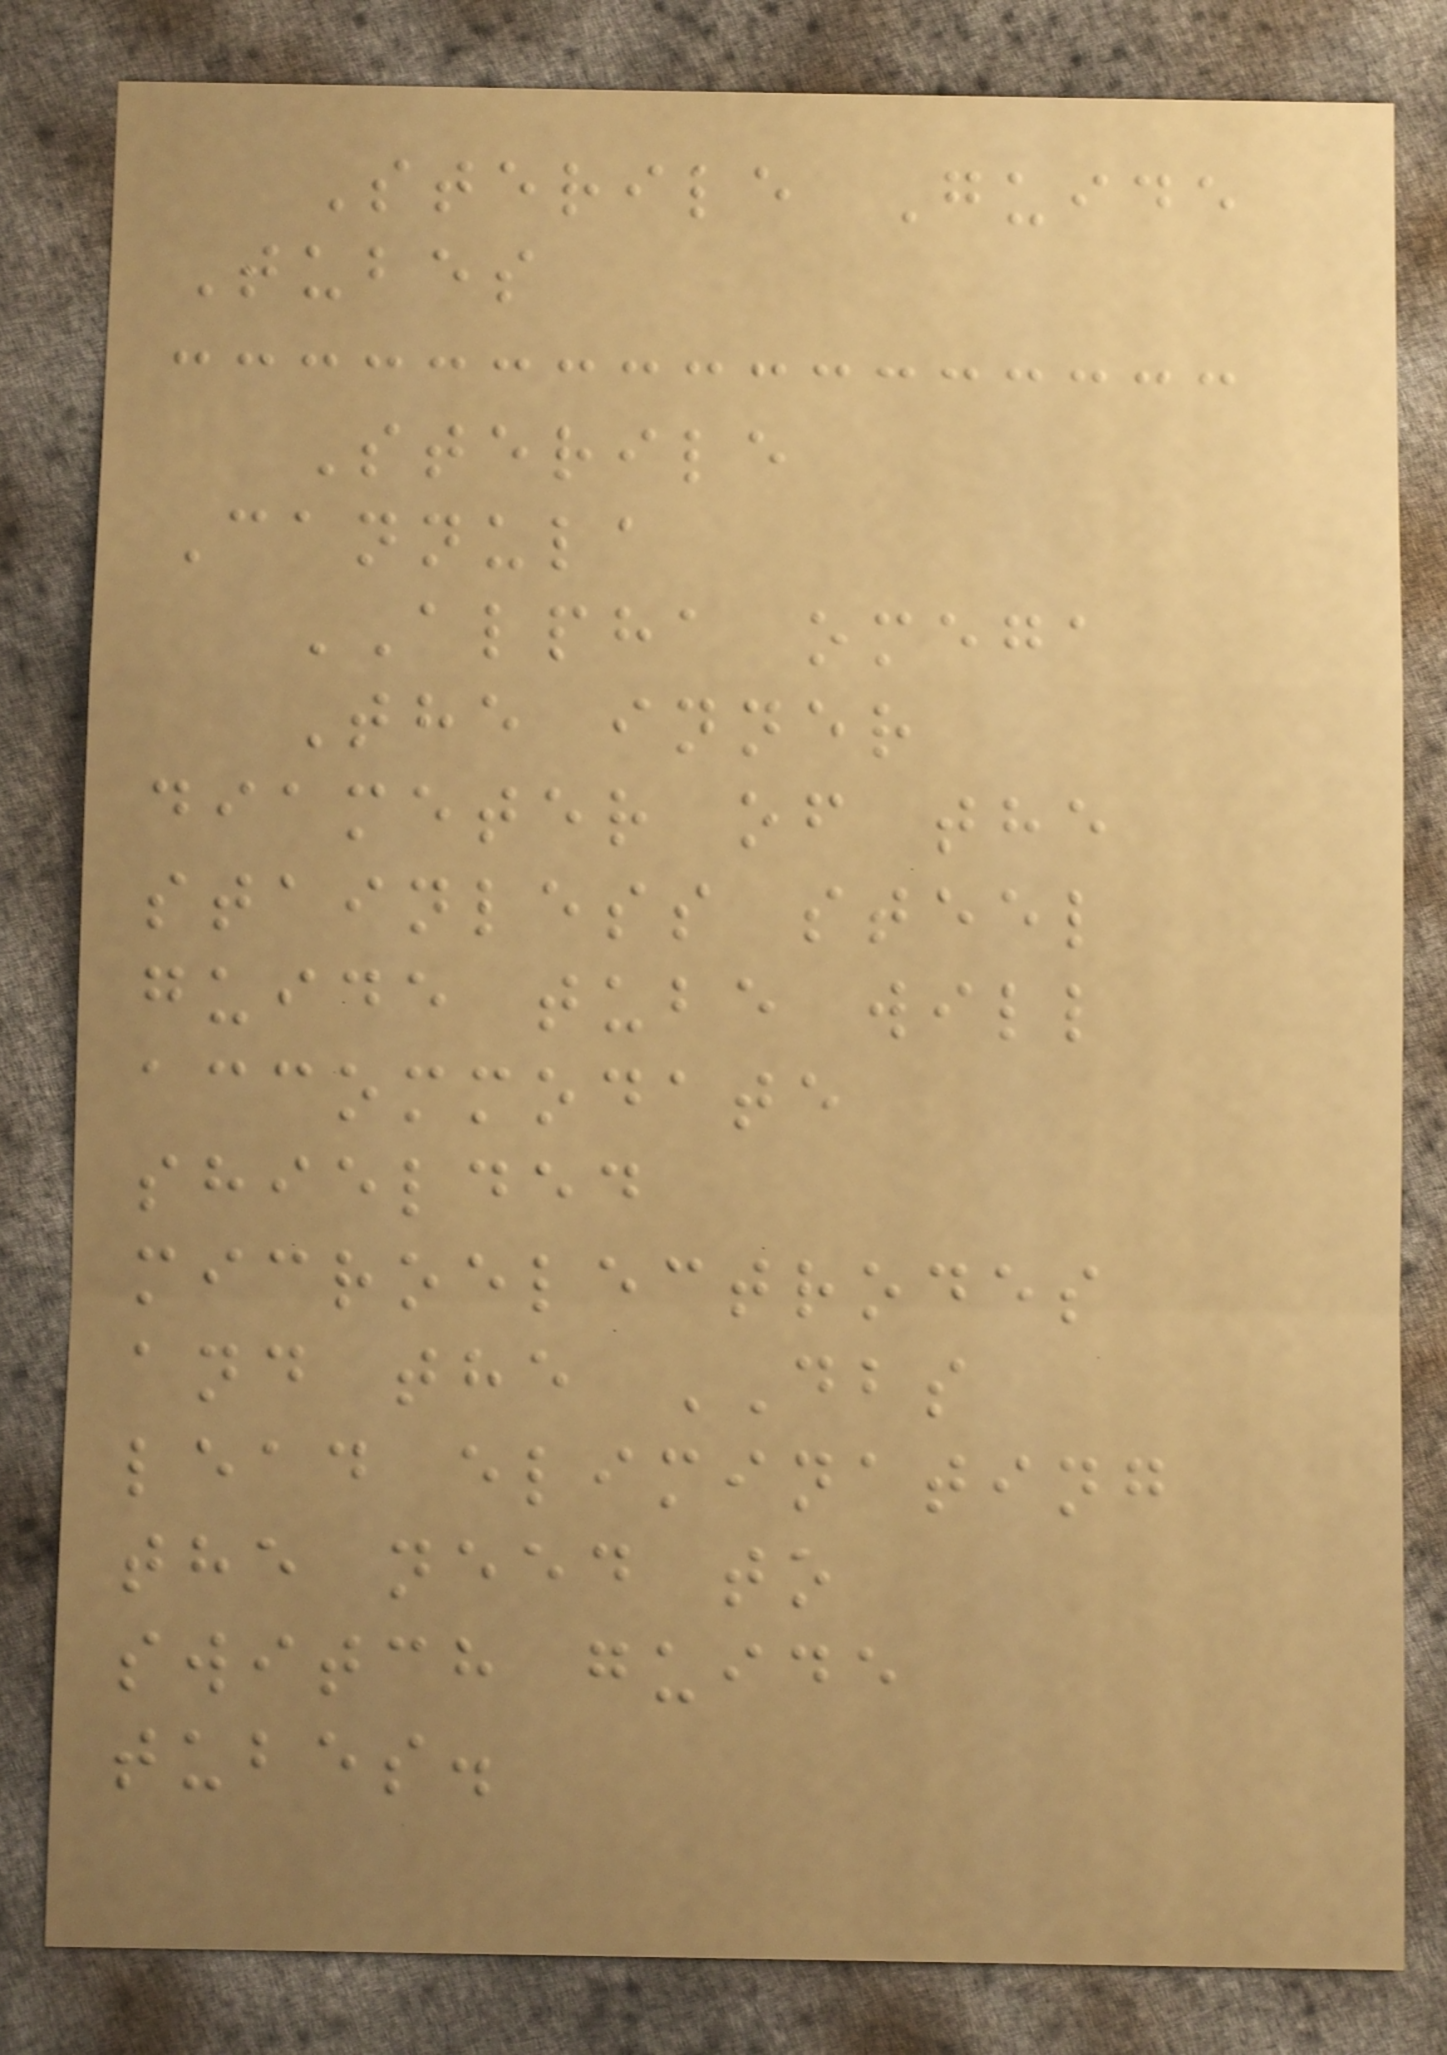Sterile Guide
Tubes
Sterile
Cannula
ALPHA omega
The inner
diameter of the
stainless steel
guide tube will
accommodate
shielded
microelectrodes
and the DBS
lead eliminating
the need to
switch guide
tubes.
